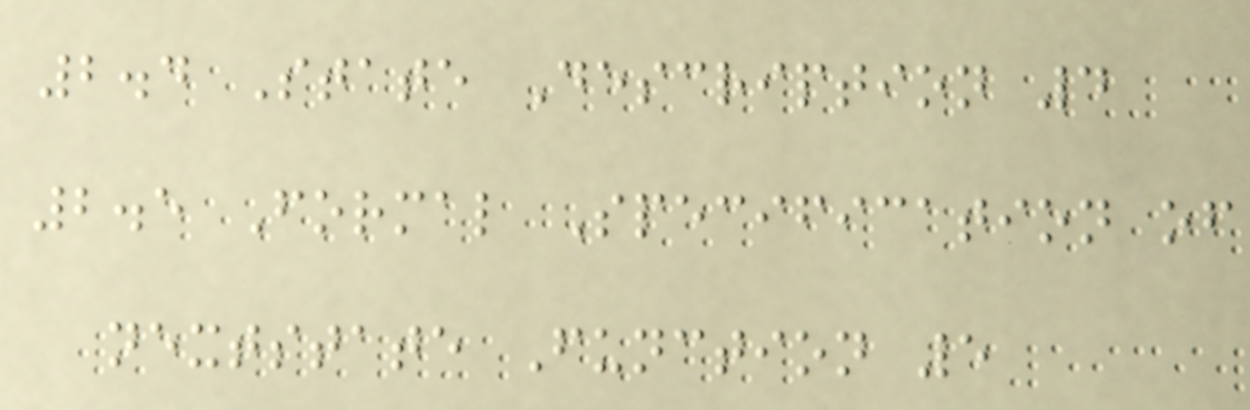2.4 State Description 4
2.5 Formal Specification of
nextstate Function 5
